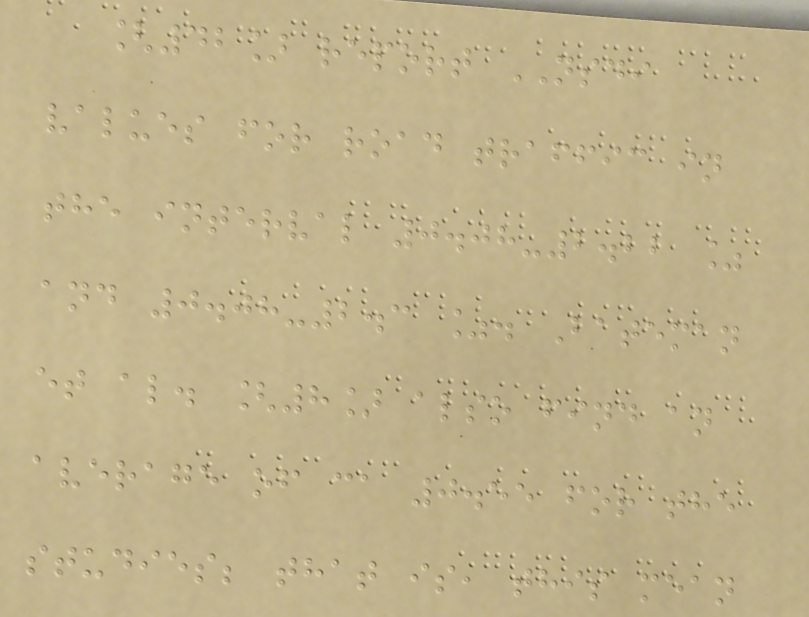[42] report NSDI
values for road traffic in
the interval 0.08-2.22 %
and 0.08-2.3 %. Bateman
et al. [8] also find an
average of ca 0.55 for the
studies; that is, this mean
